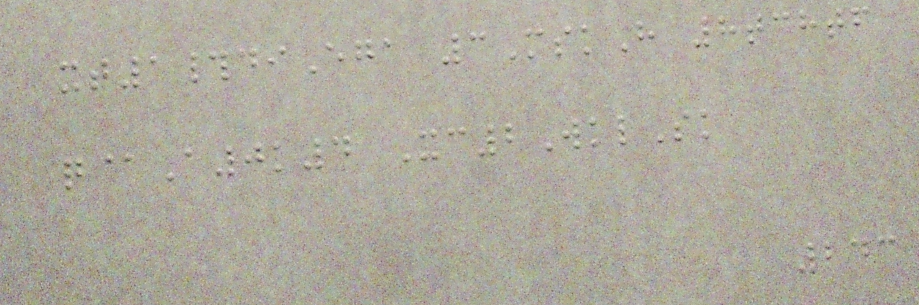xt1#diEga 3MskH 8tchtf
q@A0k4 Xc2WklSk
243
